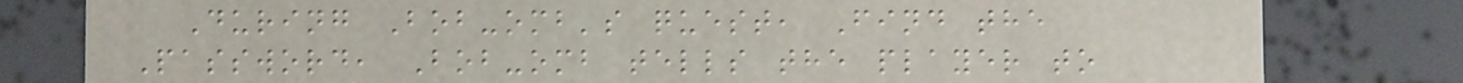During Bob-omb's quest, Find the
Password, Bob-omb tells the player to
